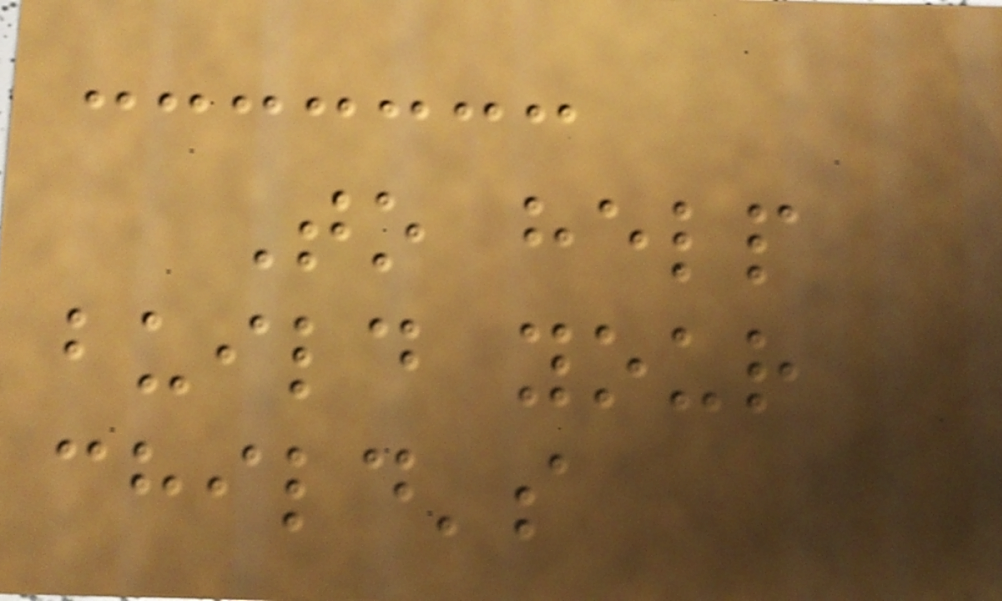To help
build your
child's
